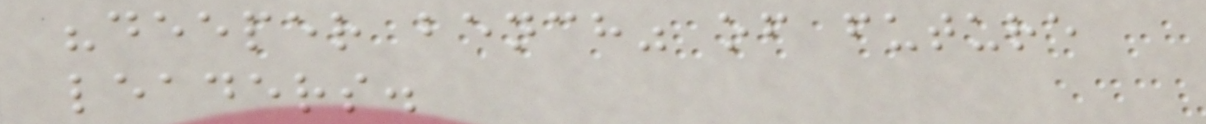"deeper bench" of future
leaders.
